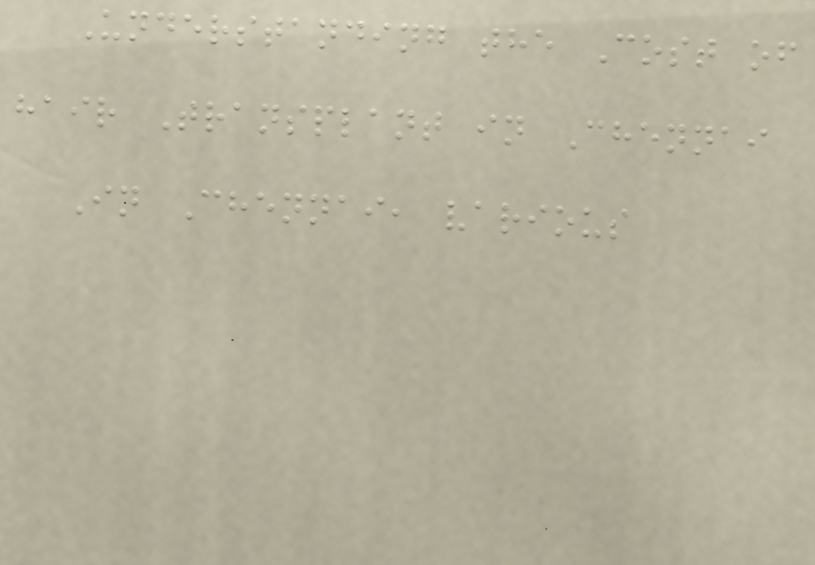Understanding the Cost of
hair Transplant in Chennai
In Chennai, various
